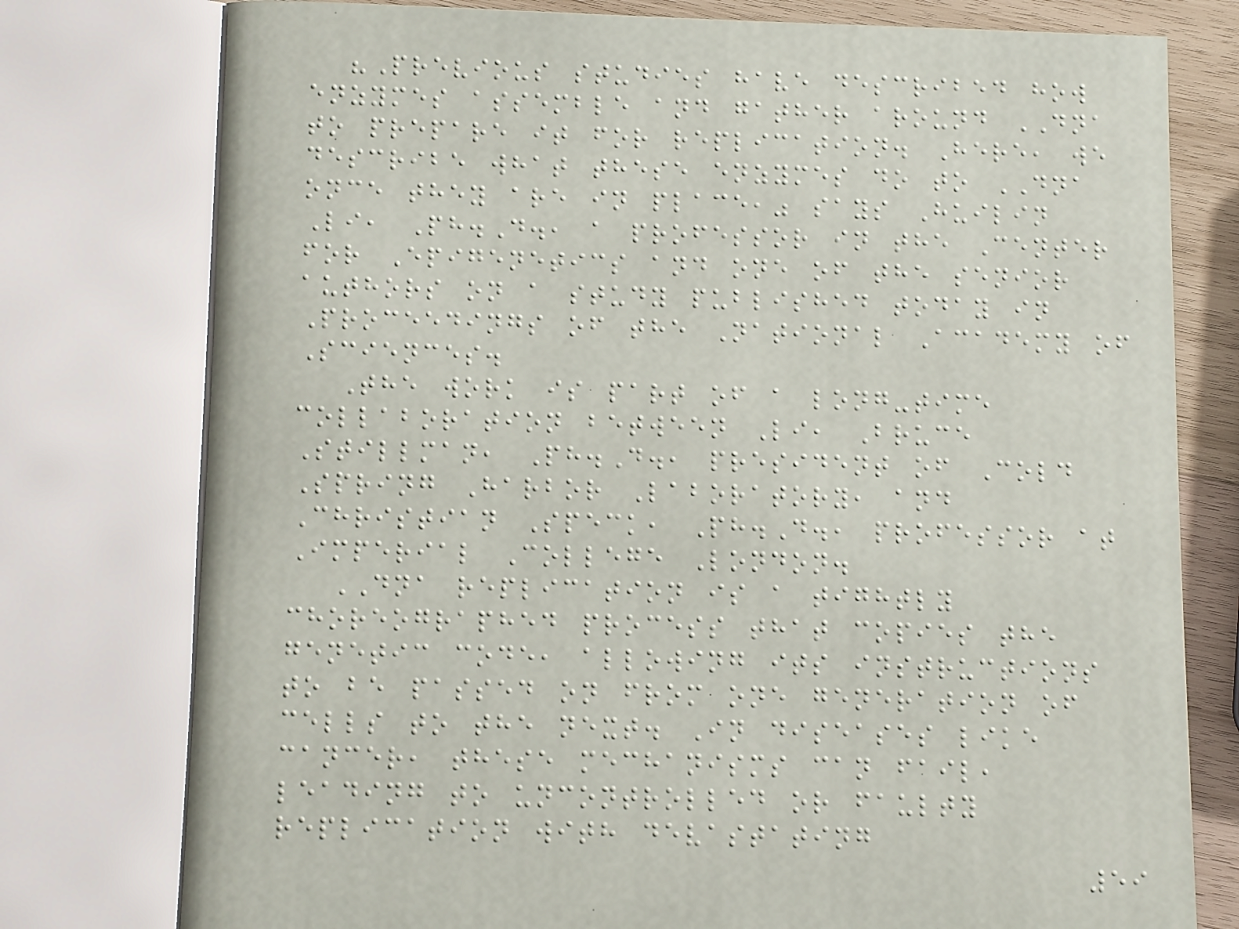"Previous studies have described how
enzymes assemble and gather around DNA
to prepare it for replication. Here, we
describe what these enzymes do to DNA
once they are in place," says Huilin
Li, Ph.D., a professor in the Center
for Epigenetics and one of the senior
authors on a study published today in
Proceedings of the National Academy of
Sciences.
The work is part of a long-time
collaboration between Li, Bruce
Stillman, Ph.D., president of Cold
Spring Harbor Laboratory, and
Christian Speck, Ph.D., professor at
Imperial College London.
DNA replication is a tightly
choreographed process that copies the
genetic code, allowing its instructions
to be passed on from one generation of
cells to the next. In diseases like
cancer, these mechanisms can fail,
leading to uncontrolled or faulty
replication with devastating
59
